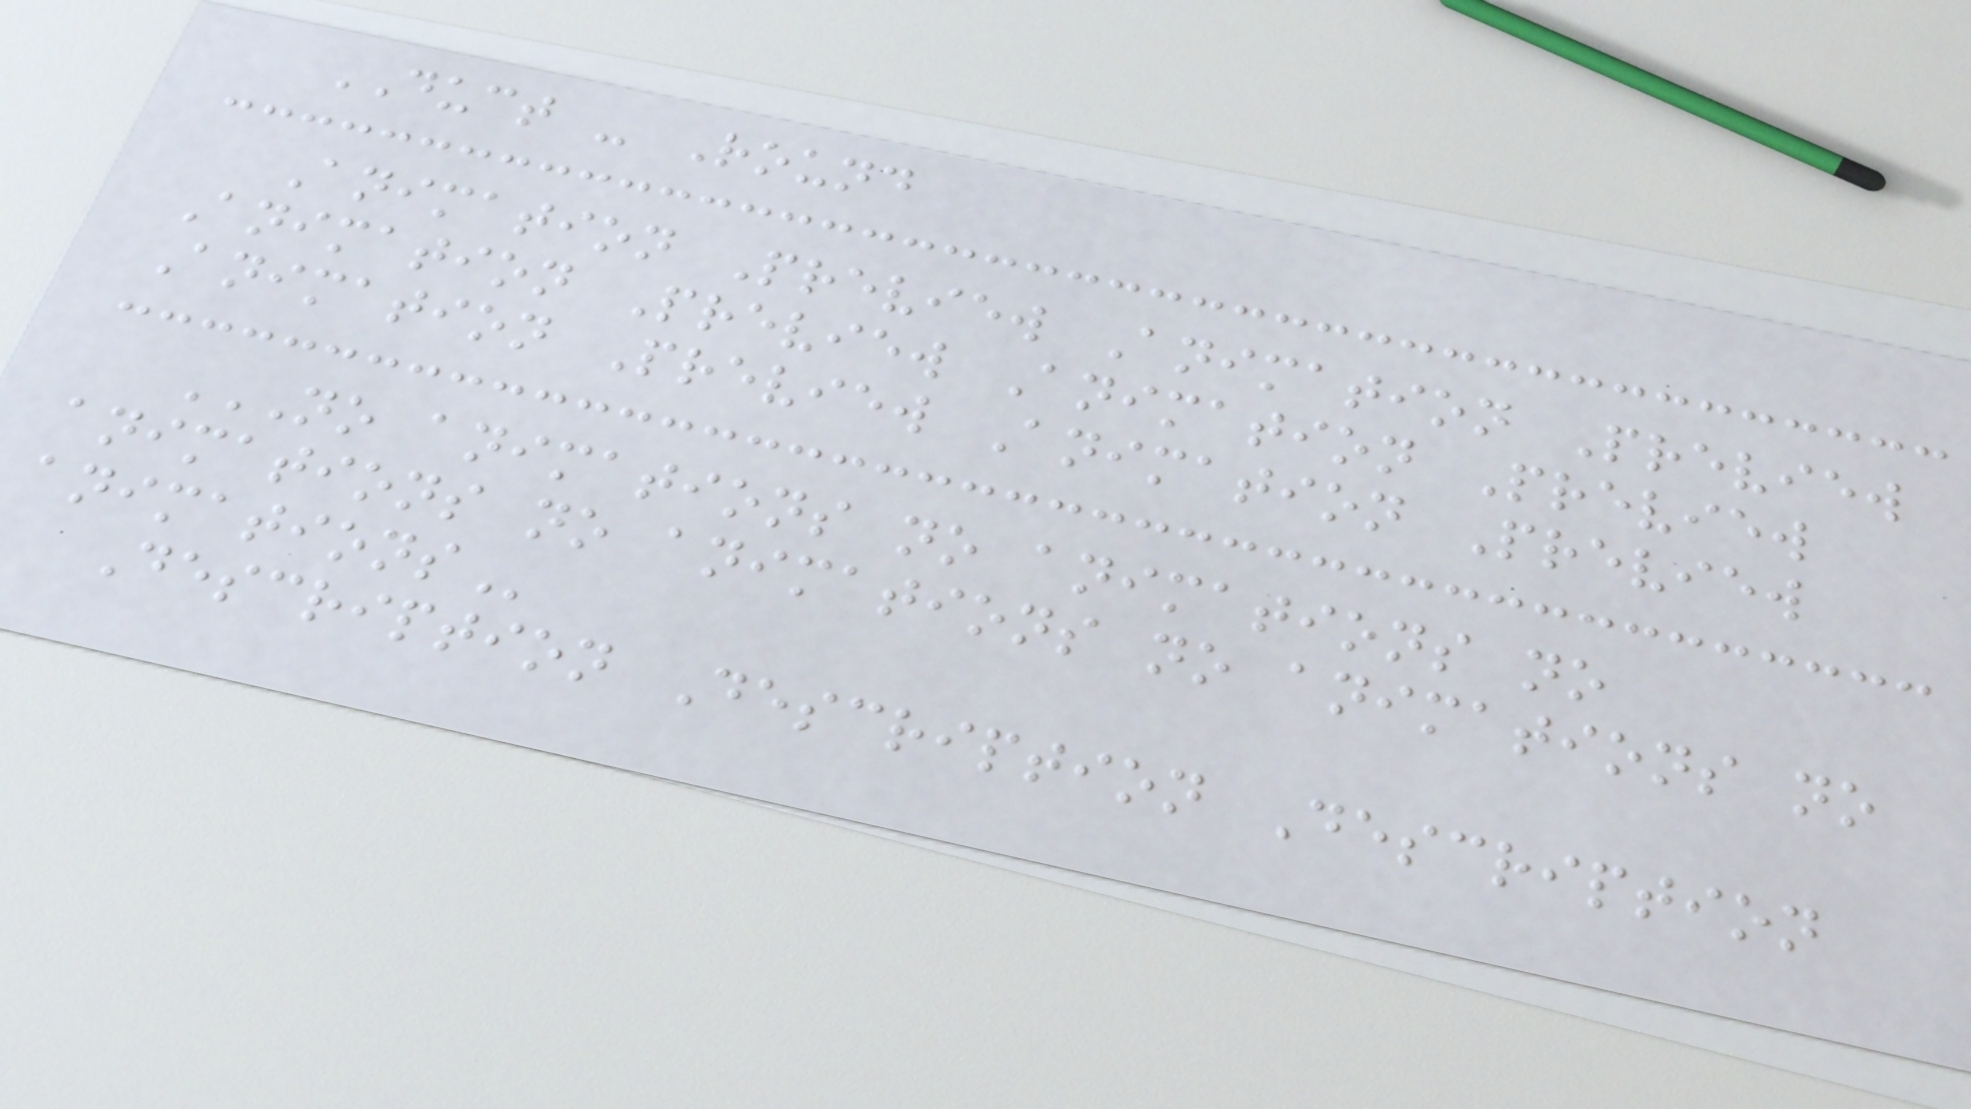DUCT - Round
Animation Preview Animation Preview
Animation Preview Animation Preview
Animation Preview Animation Preview
NO ANIMATIONS NO ANIMATIONS NO
ANIMATIONS NO ANIMATIONS NO ANIMATIONS NO
ANIMATIONS
Description Description Description
